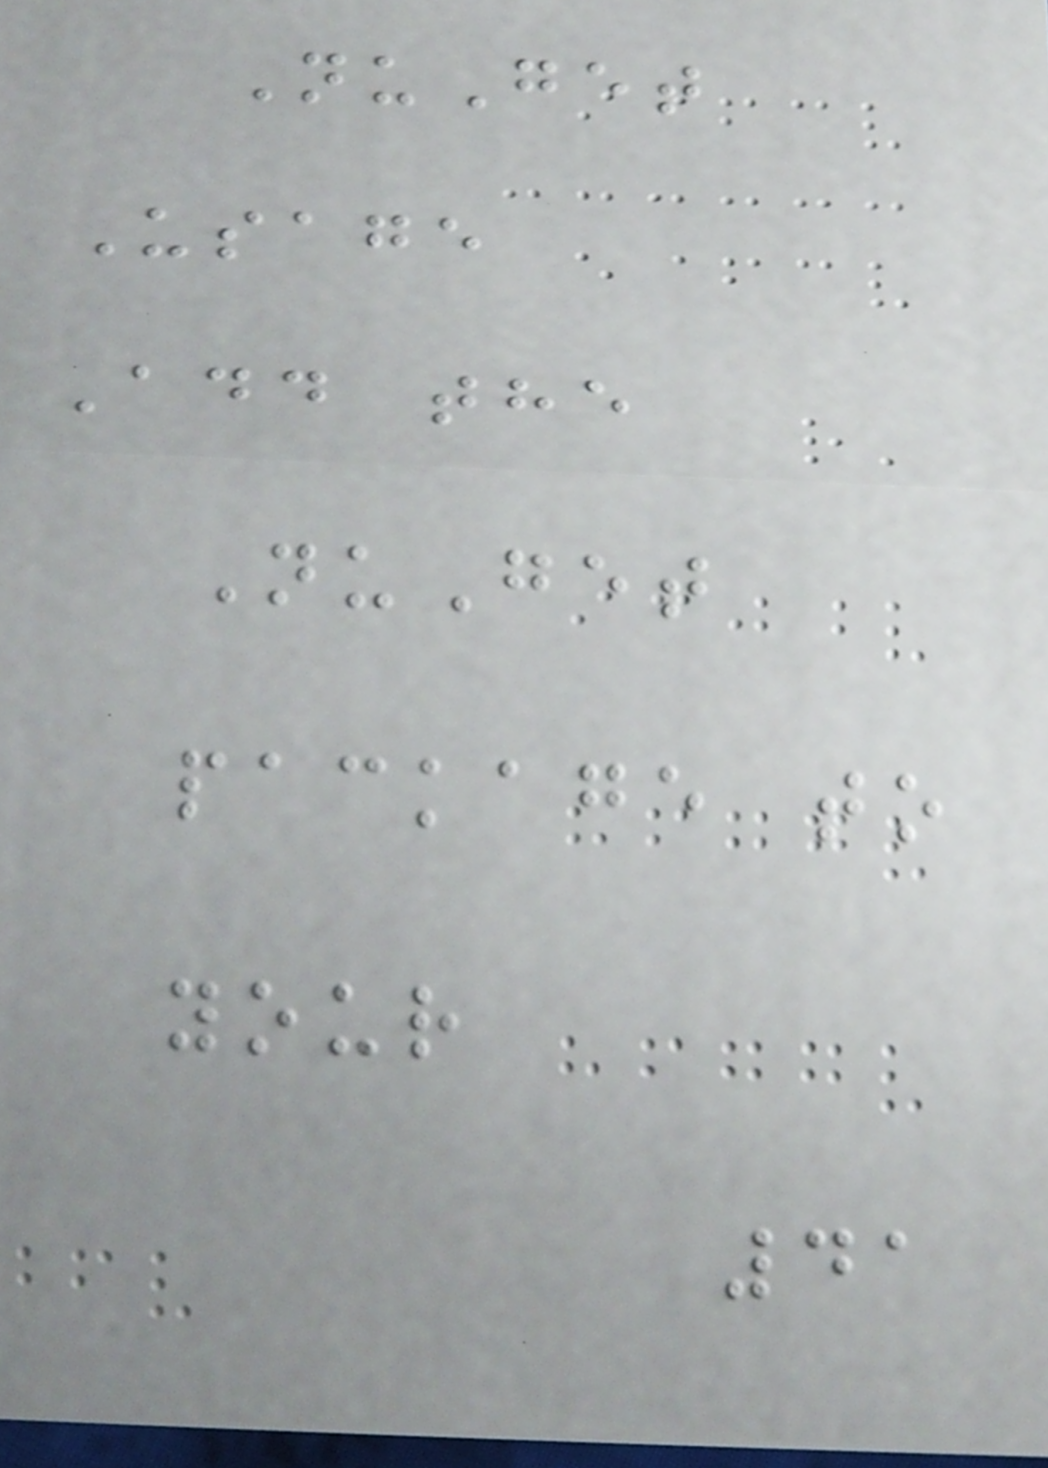NuGet
Usage
Add the
NuGet
package to
your
41
